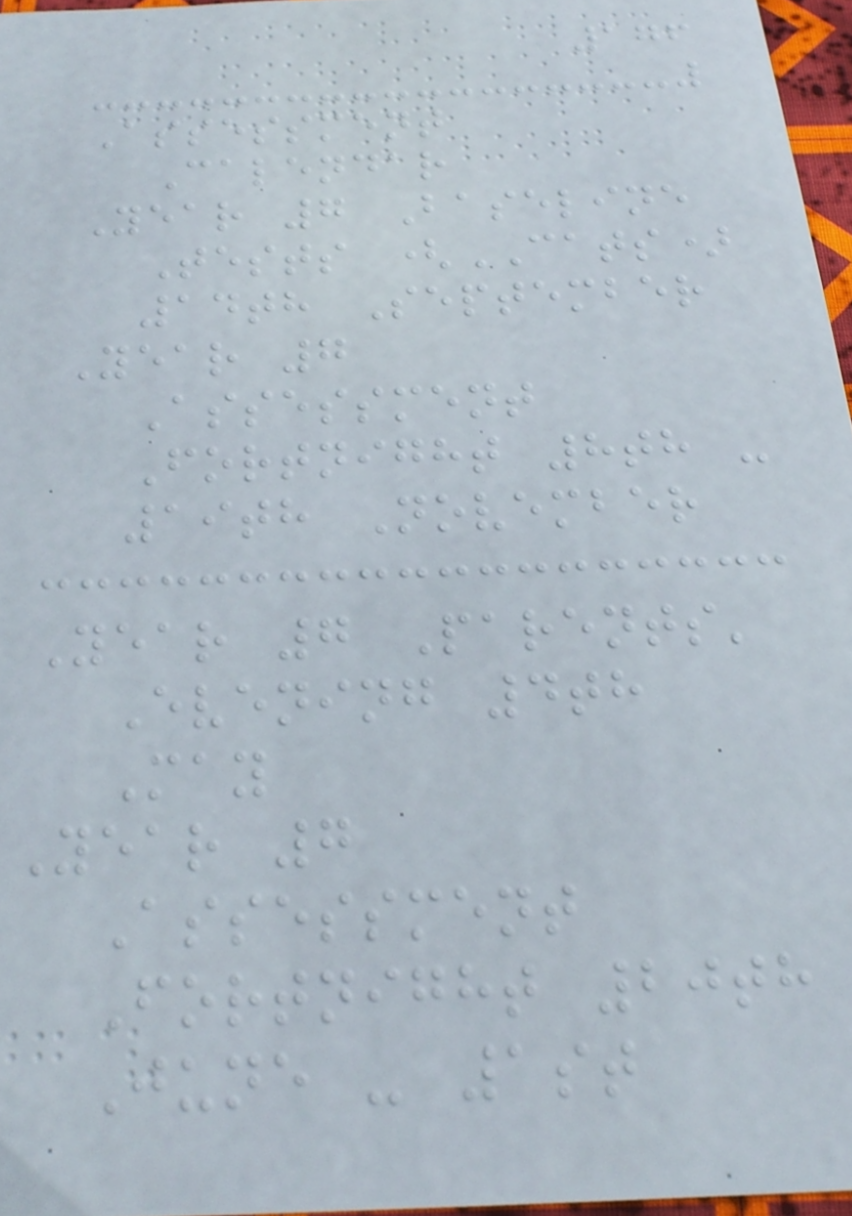176
Assessment
Calendar
Year 7 Baseline
Tests (CATS)
14th September
Year 7
Assessment
Fortnight 8th -
19th November
Year 7 Parents'
Evening 4th
May
Year 7
Assessment
Fortnight 20th
June - 1st
